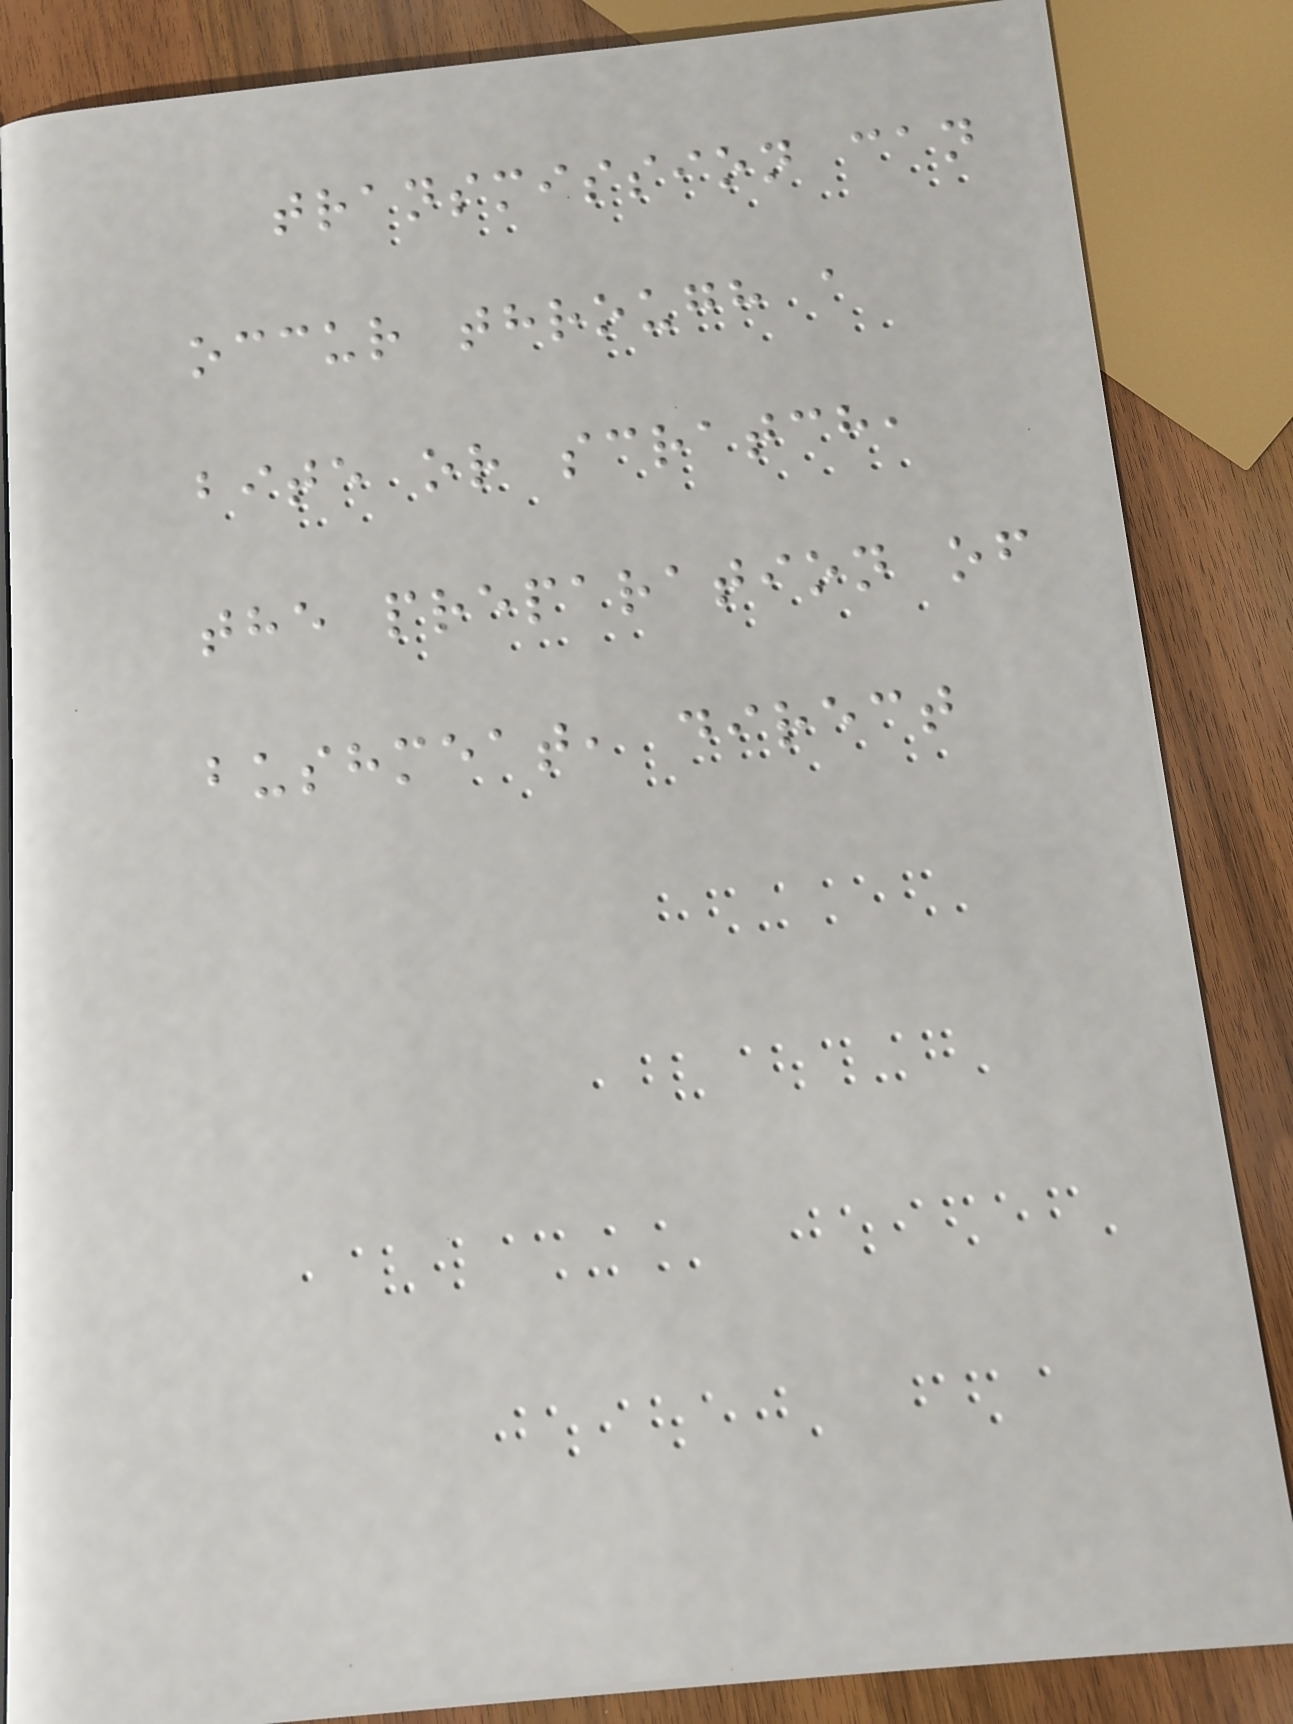transmission can
occur through a
bite or scratch,
the preparation of
bushmeat, direct
